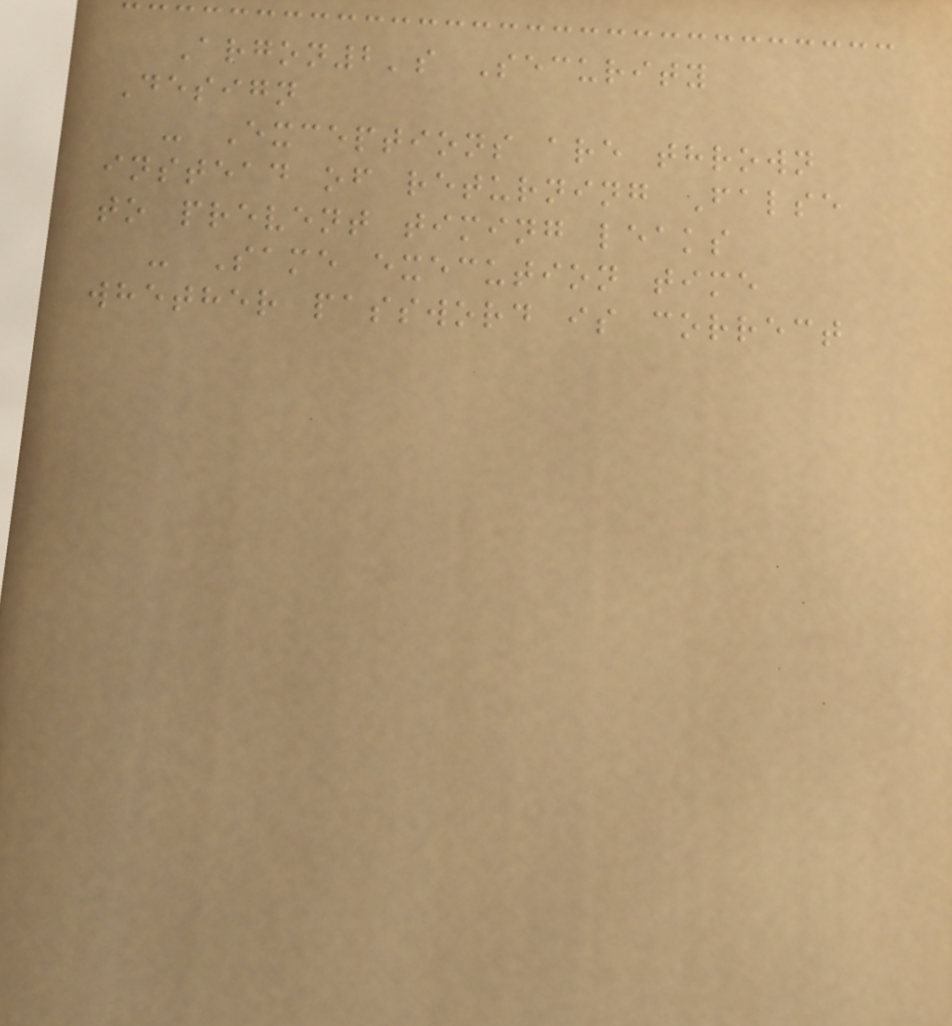Argon2's Security
Design
- Exceptions are thrown
instead of returning False
to prevent timing leaks
- Same execution time
whether password is correct
